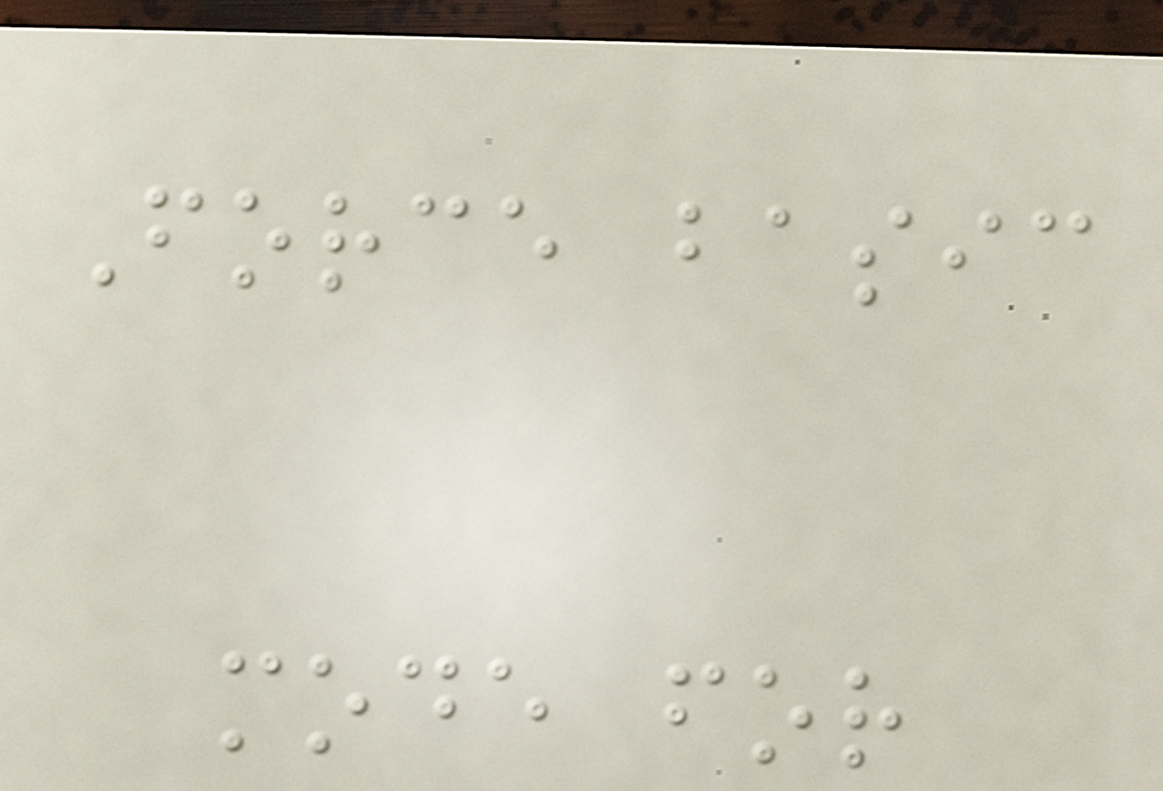Force basic
mode for
